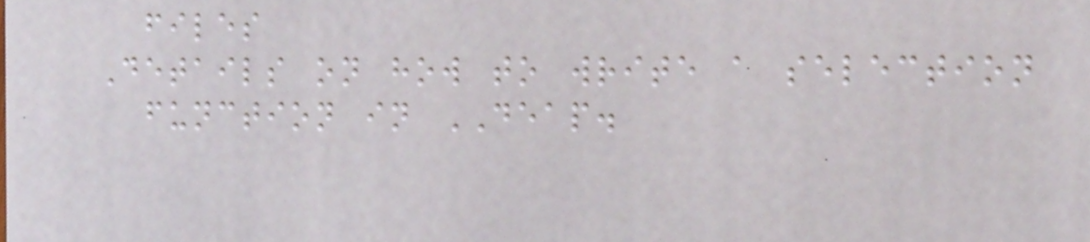files
Details on how to write a selection
function in DEAP.
